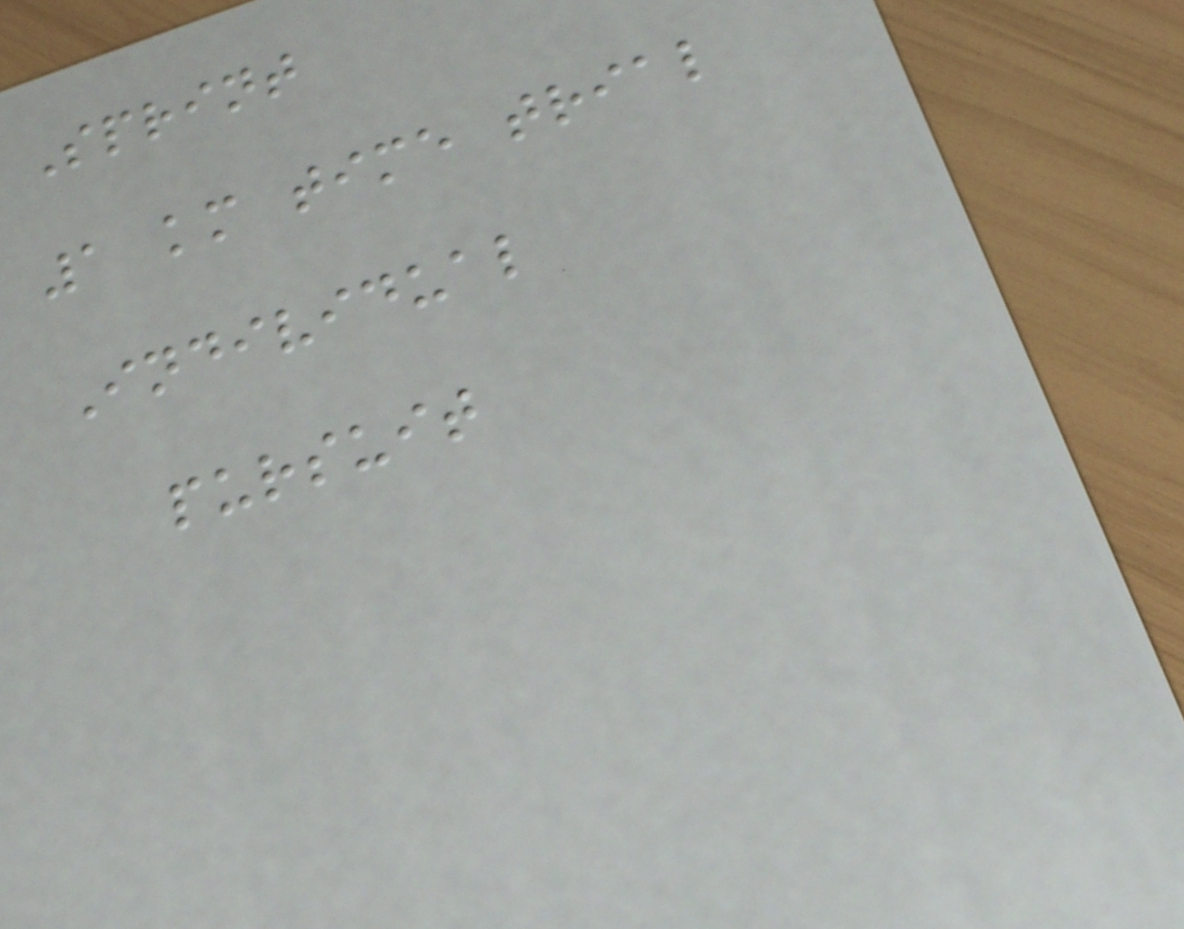Sprint
1 km time trial
Individual
pursuit
